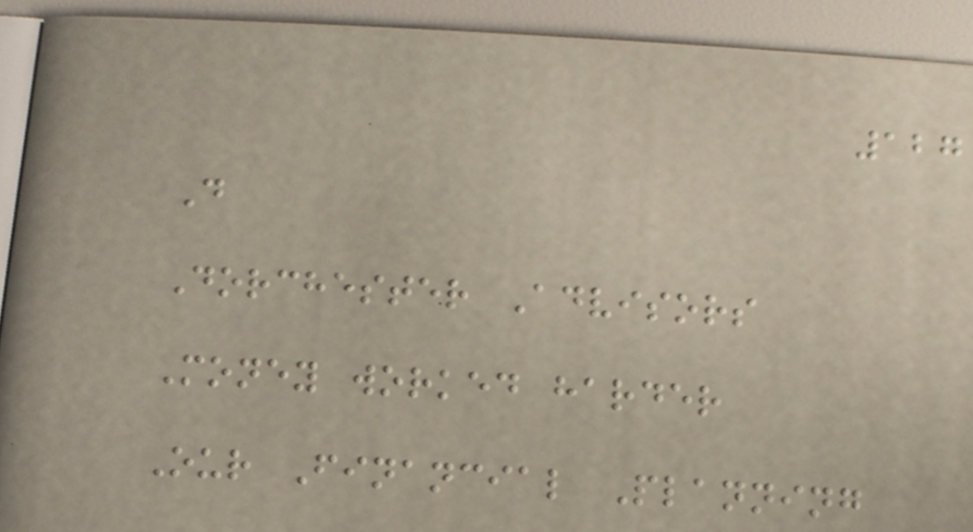127
D
Dorchester Advisors
Money worked harder
Our Financial Planning
